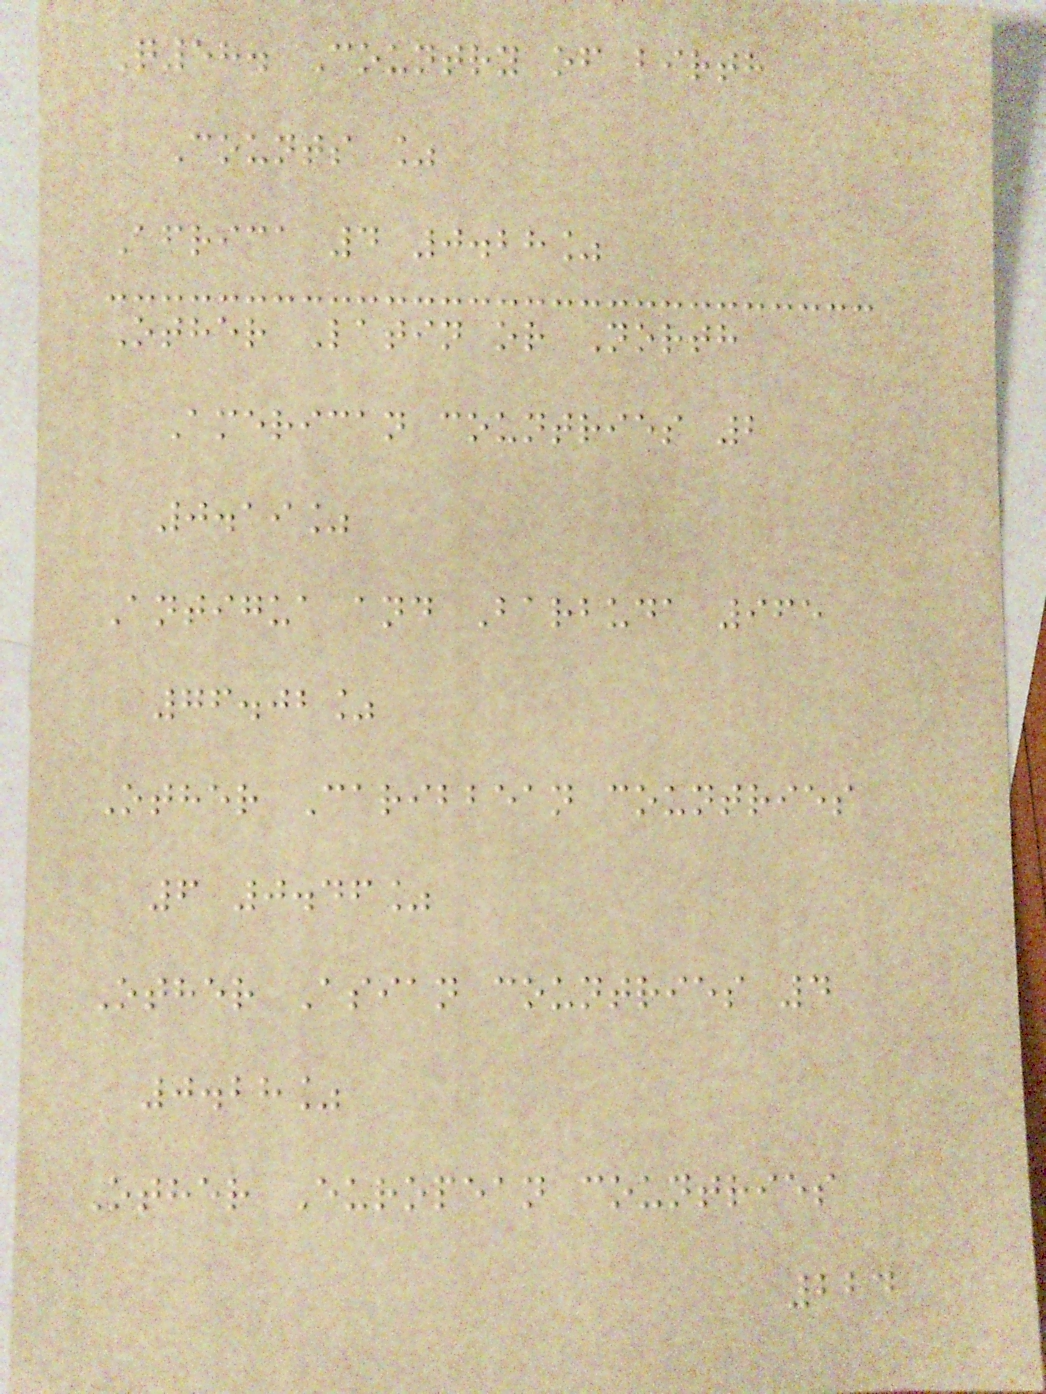Q58. Country of birth
Counts %
Africa 4 0.28%
Other Latin or North
American countries 2
0.19%
Antigua and Barbuda 965
76.02%
Other Caribbean countries
6 0.46%
Other Asian countries 4
0.28%
Other European countries
224
